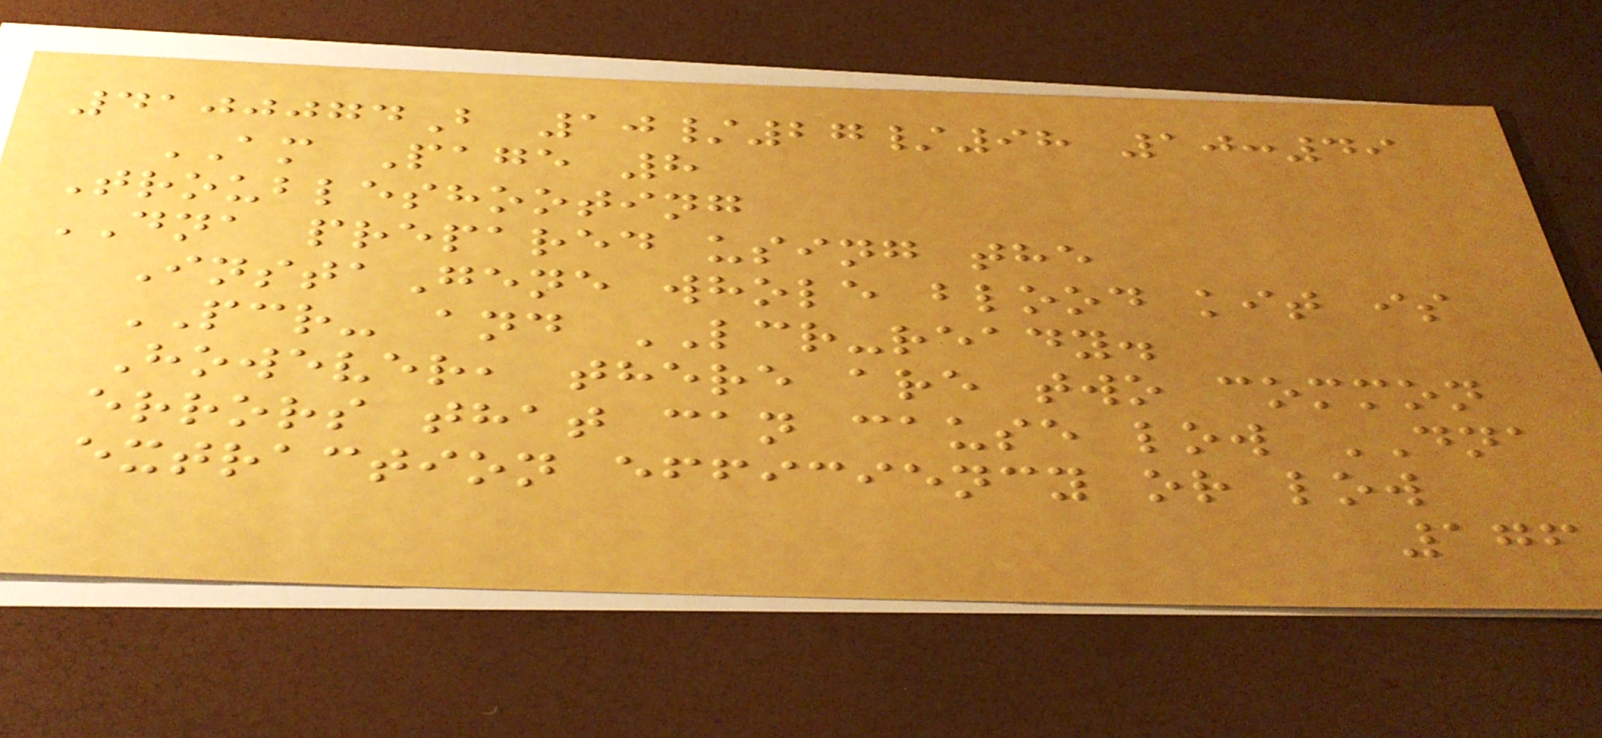4100074B 10/27/98 10:49
AM Page 8
Troubleshooting
DNA prepared using the
InstaGene whole blood kit is
PCR- and LCR-ready.
However, there are two common
errors that can cause low DNA
extraction efficiency or low
176
